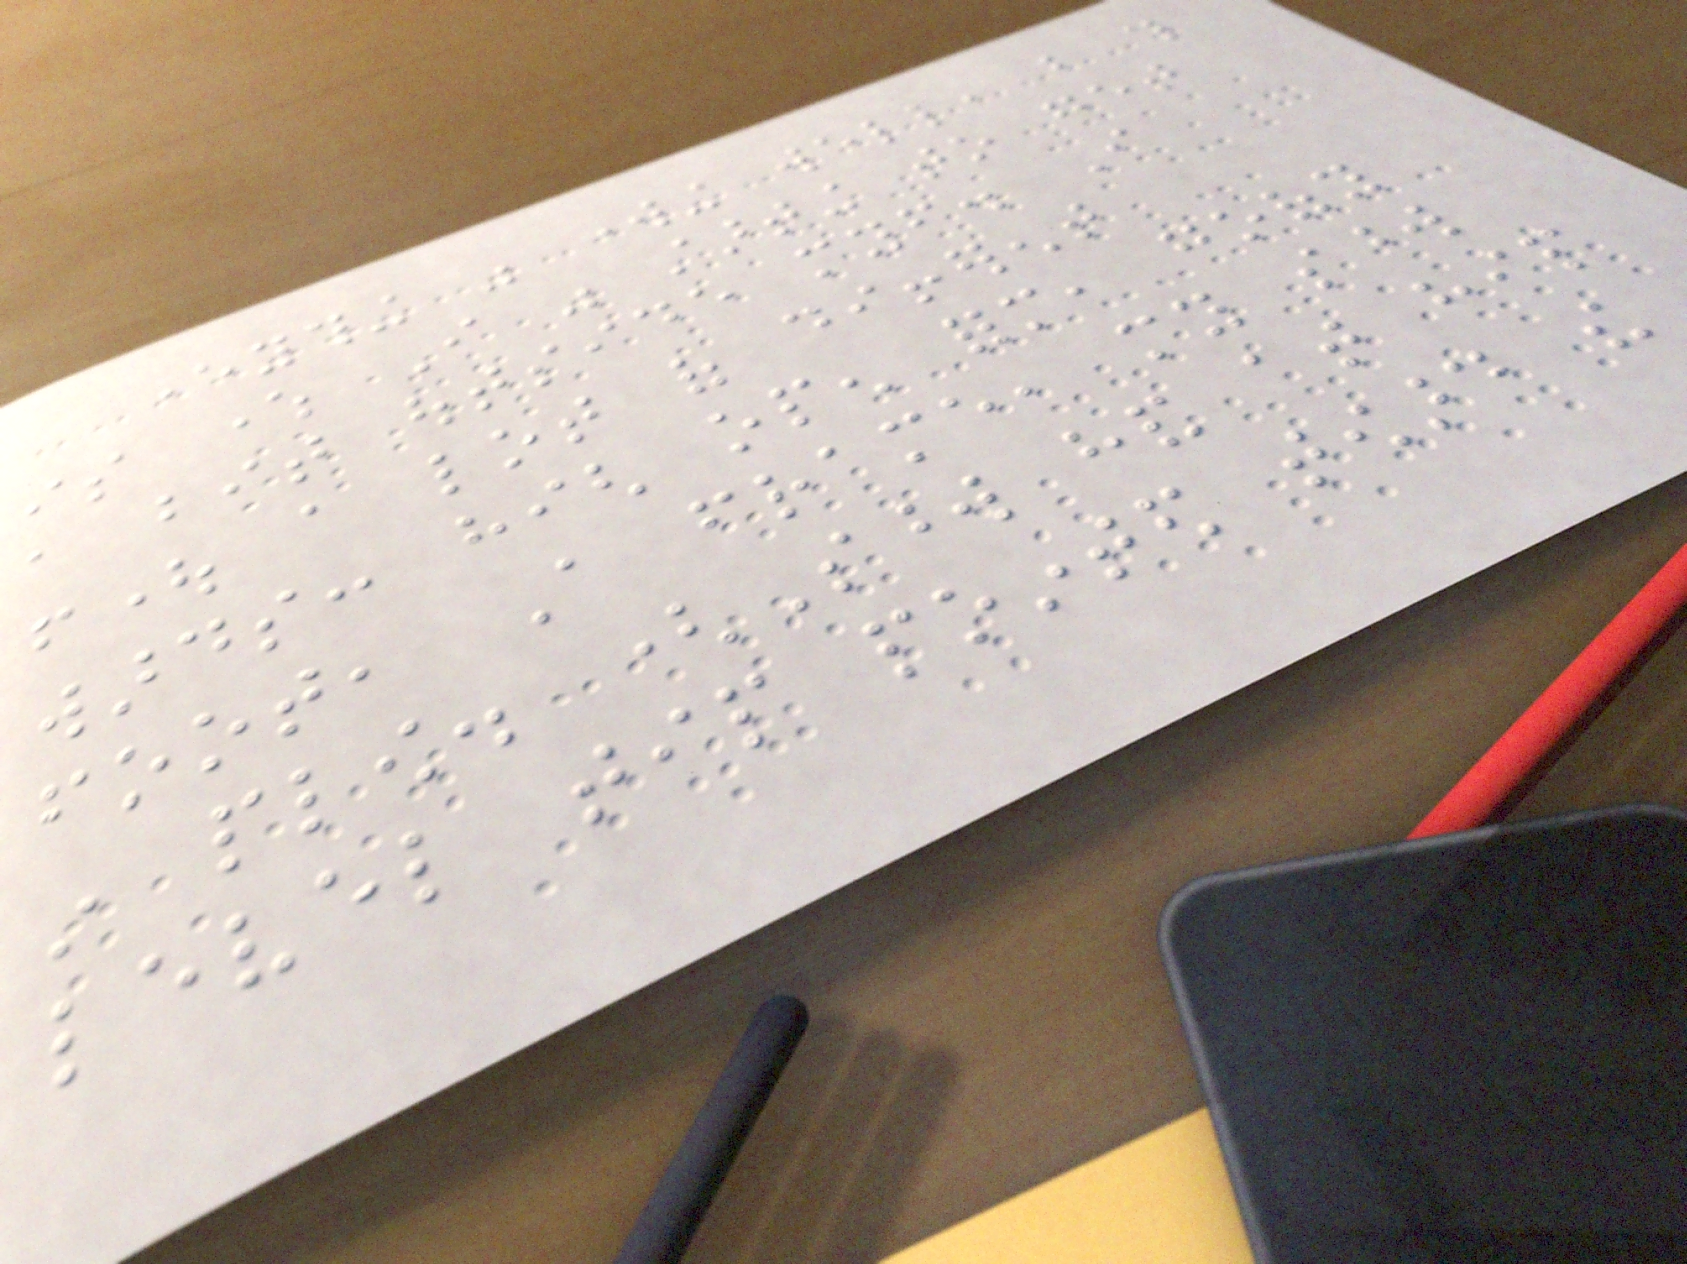everything was working well, but this
is where I was starting to get
a bit outside myself. I
fought a lot of different
wards: high open form, goofy
foot, A frame, my sword
in plow. (Sword hand at hip
level tip pointed toward the
